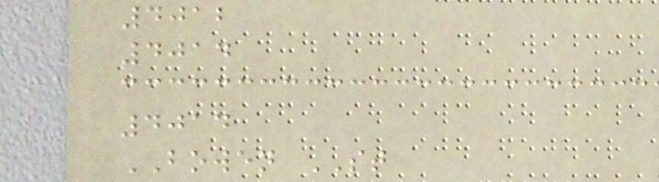4012
4014
4014
BOWEN ST
